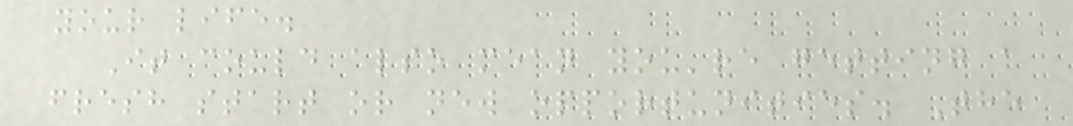your life.
It could also mean you're getting a
fresh start or new opportunities. The
